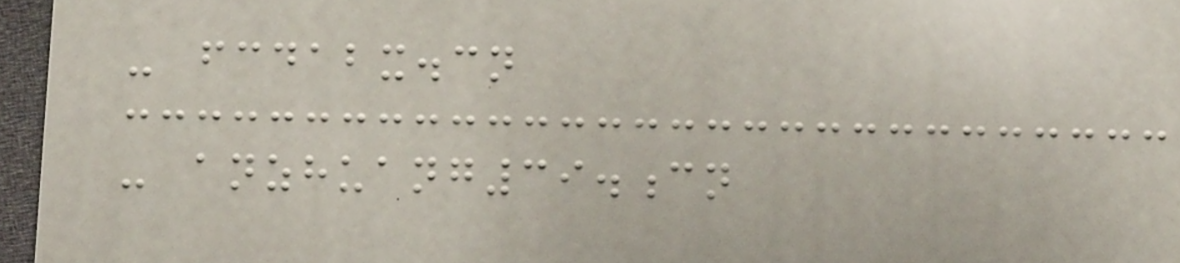- fcdabx.cn
- anzhuang39.cn
